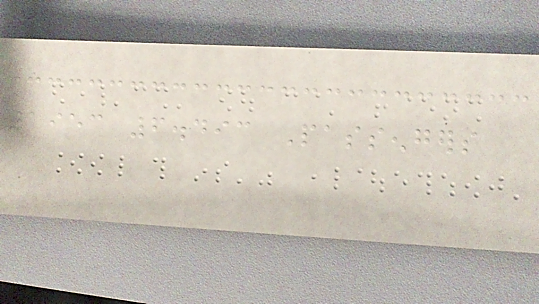1953 6.493 Passengers
